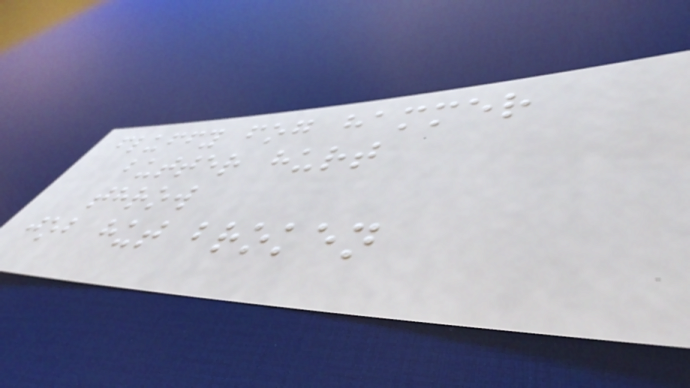fluffy fog hammer
butter hurt
throw
job hut broken
